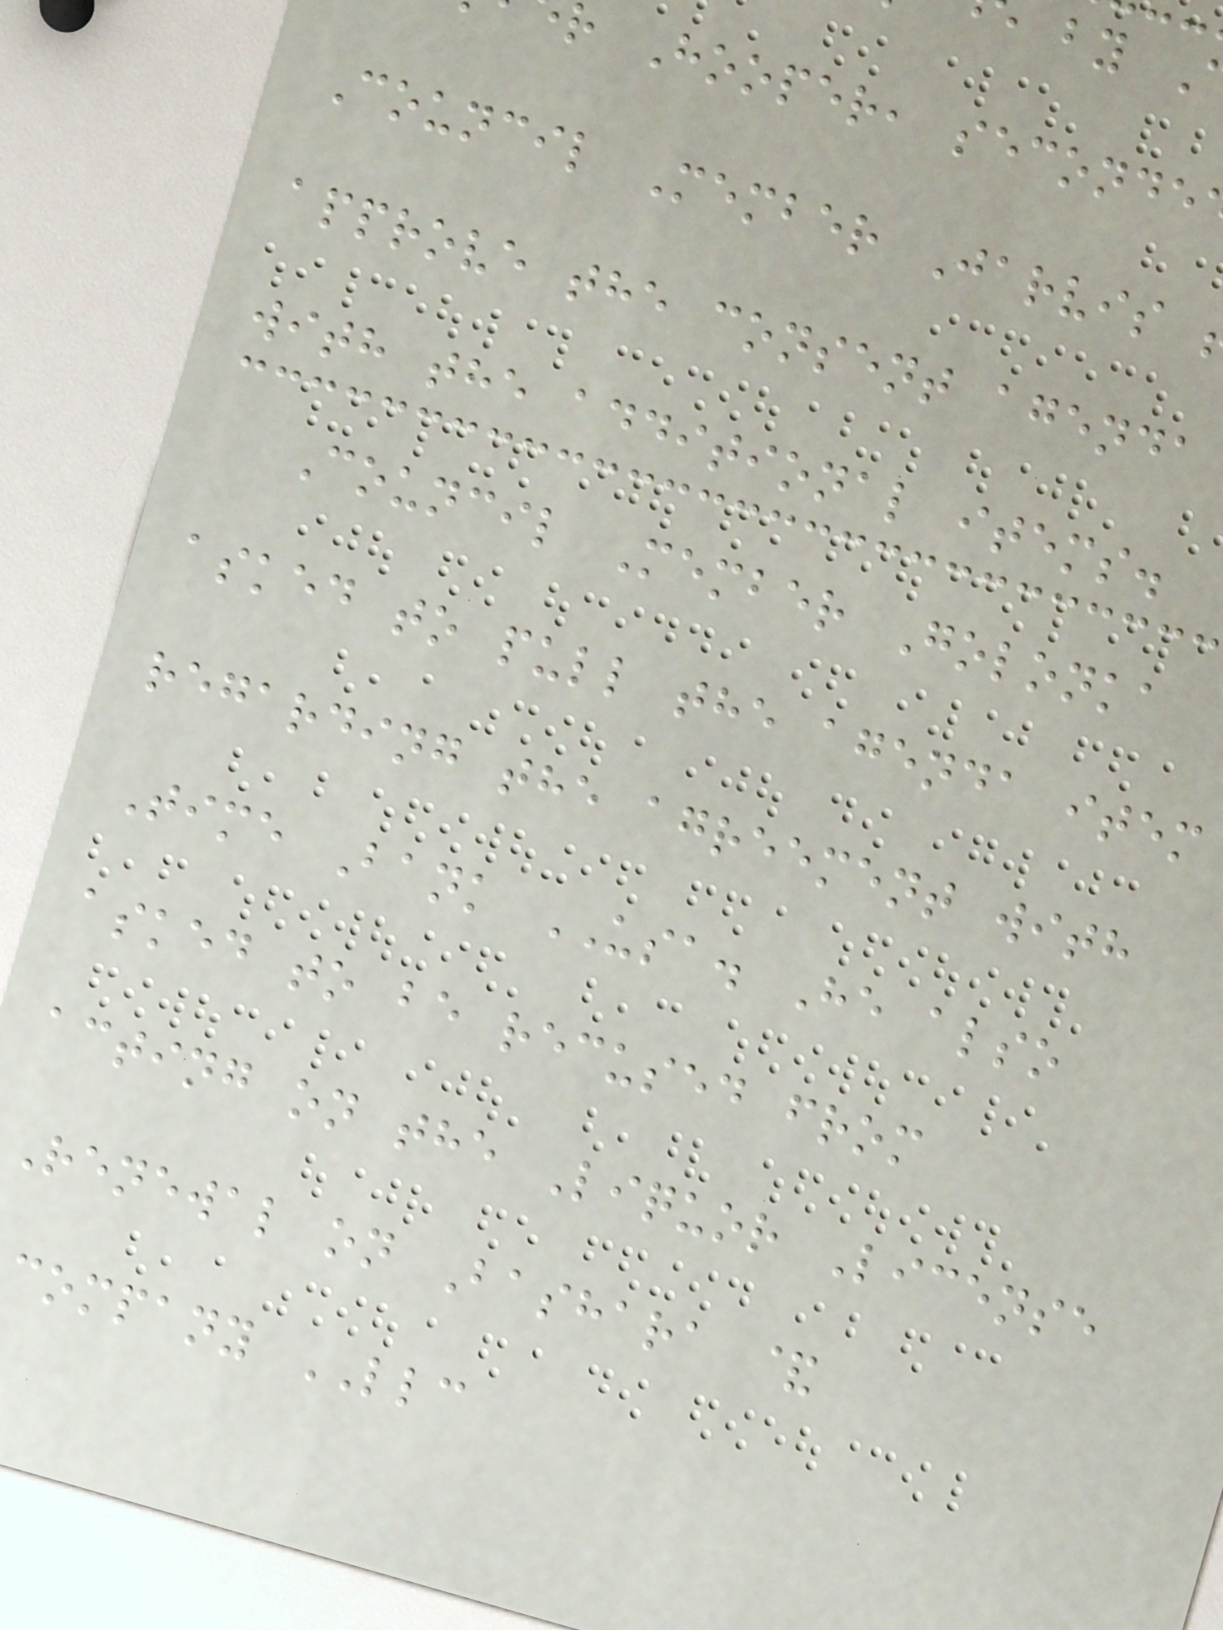r Hooper, seconde
Council Member Jarvis
approve the consent agenda
with the additional items.
Council Member Golonka
asked to pull the agenda item
regarding the agreement with
Time Bank USA. He also
asked to be recused from
acting on the Liquor License
Renewal on Bashara &
company LLC
